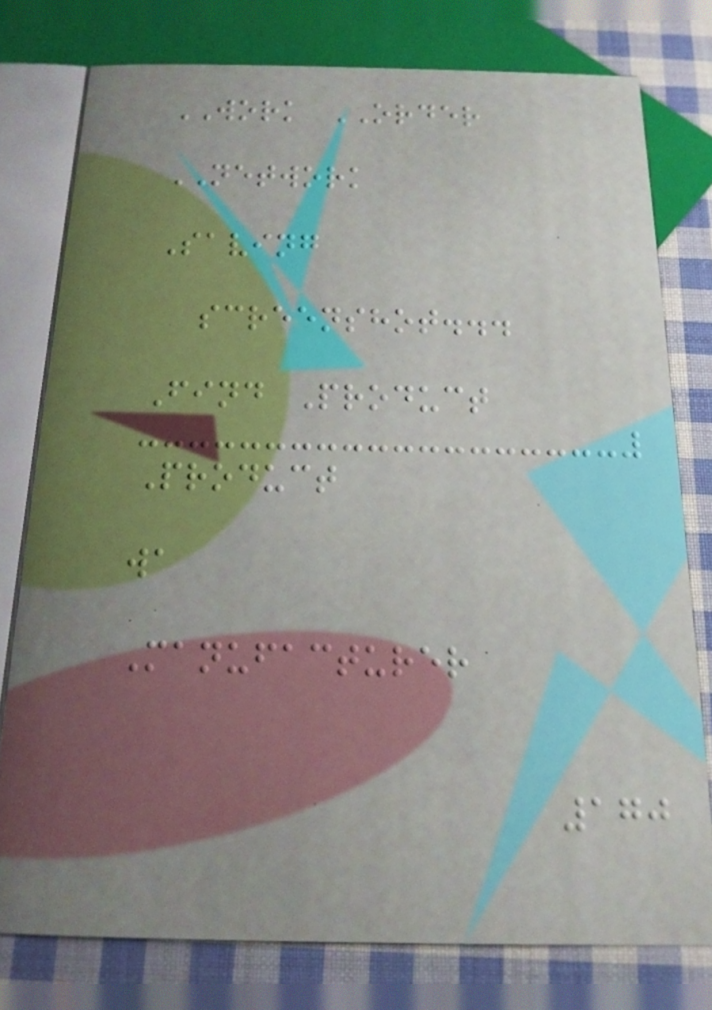WORK ORDER
NETWORK
Saving
screenshot...
Find Product
Product
wa
Manufacturer
170
